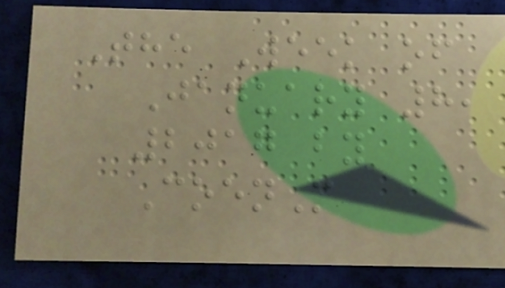The Week of
January 8,
2017 by
CoenM
